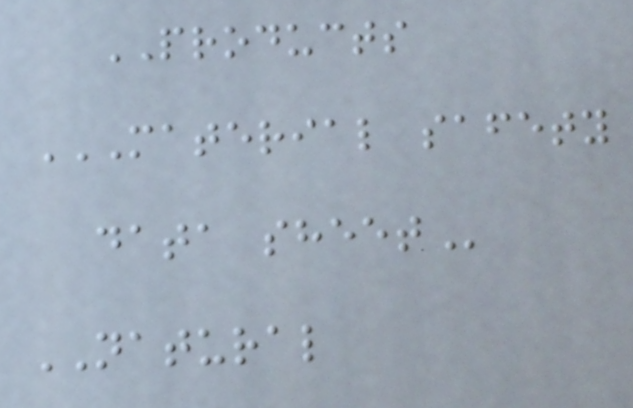PRODUCTS
MATERIAL SAFETY
DATA SHEET
NATURAL
